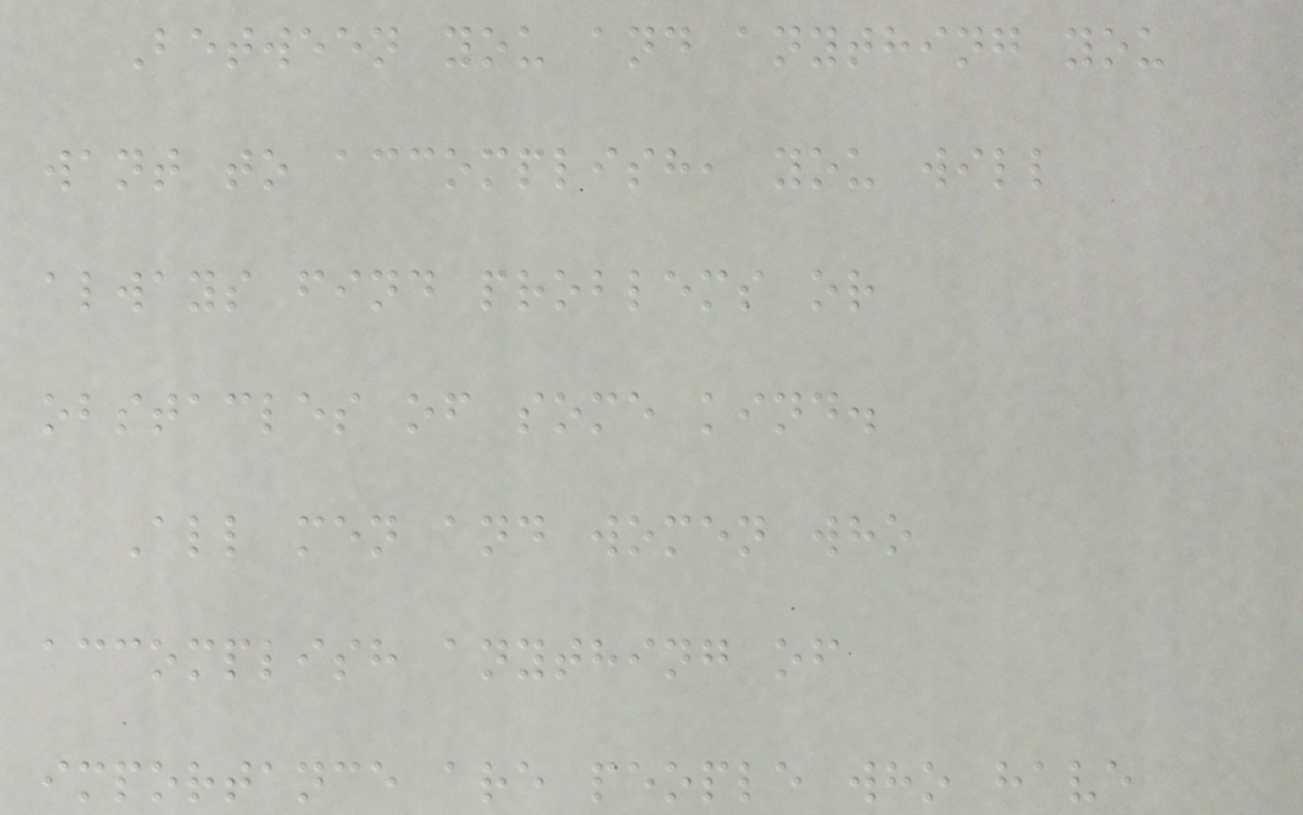Between you and anything you
want to accomplish, you will
always find problems or
obstacles of some kind.
All men and women who
accomplish anything of
importance are people who have
